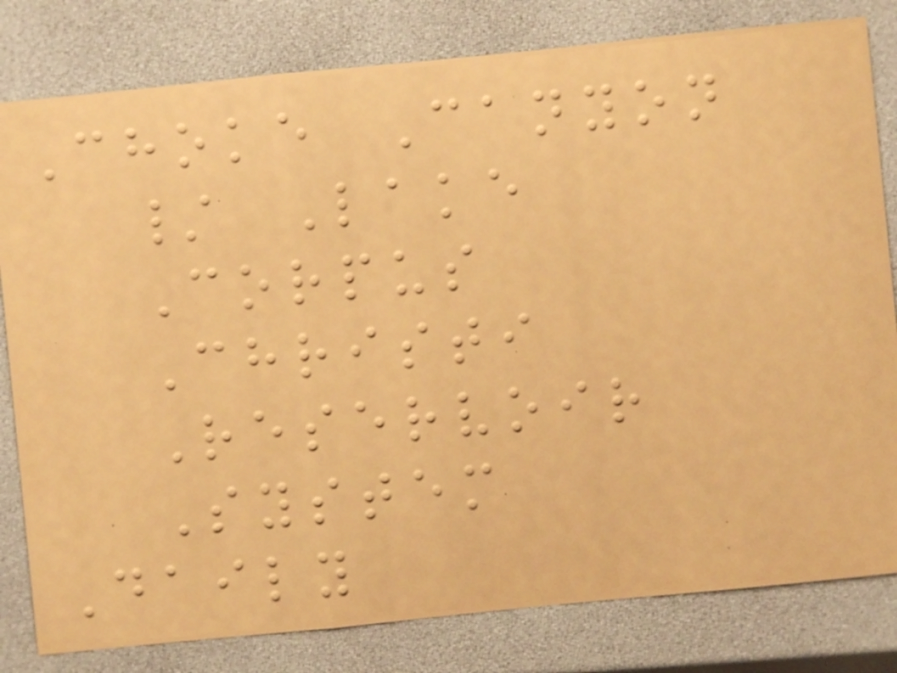Choke Canyon
/ Lake
Corpus
Christi
Reservoir
System
Daily
